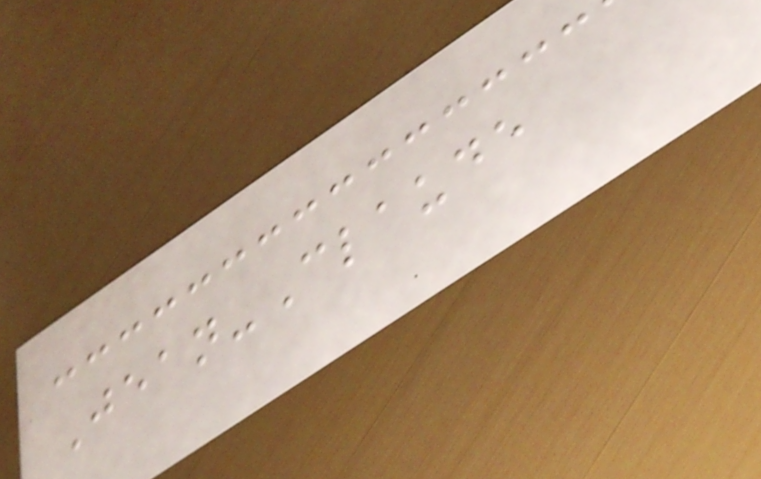Jean-Claude
